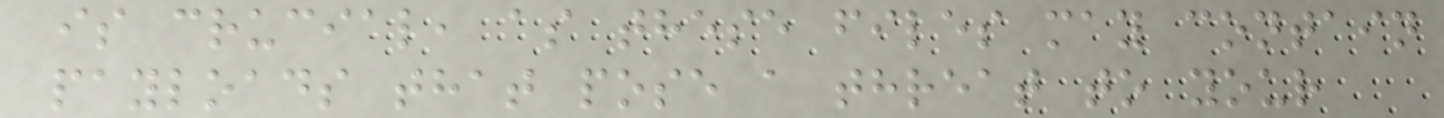is crucial, as these files may contain
payloads that pose a threat to your
